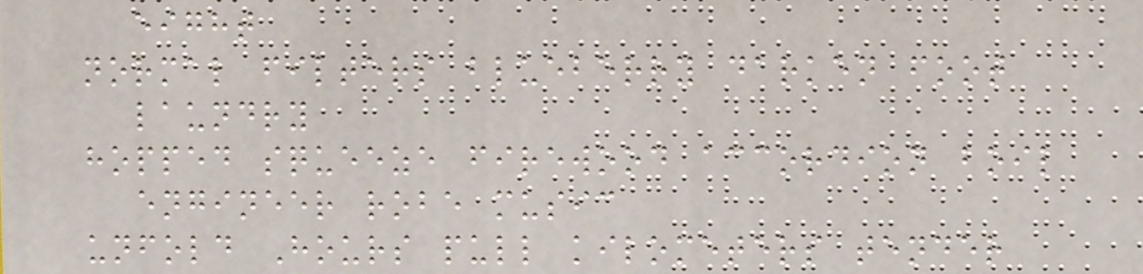eight
normal filters blueberry darken foot
laundry
hopped squeeze firewood accordion boil
engineer robe music
unfold Hours pull kilometers tender
